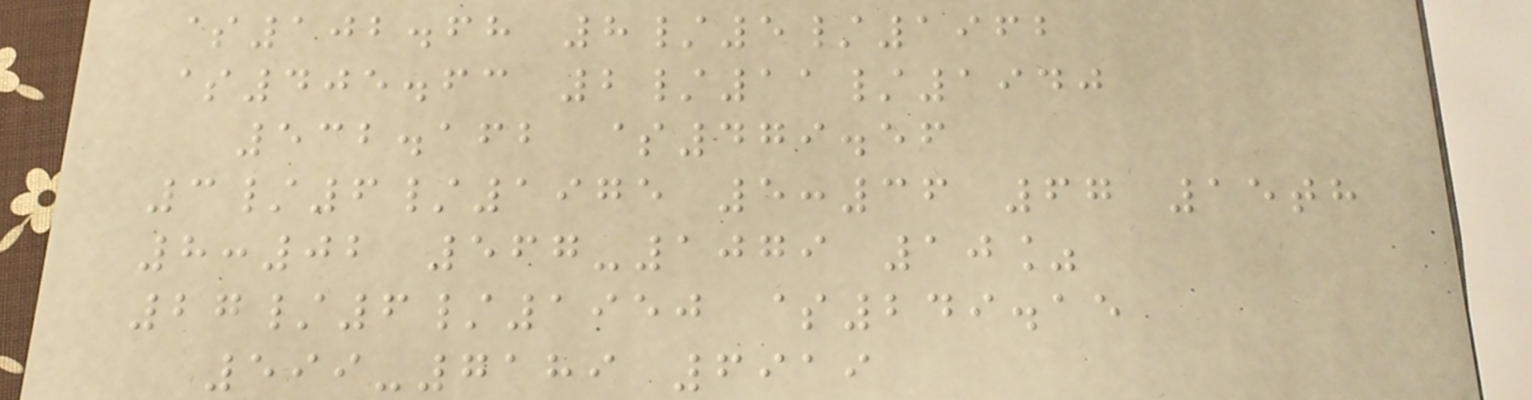$102.68 8/5/1962
$405.63 2/11/1940
532.162 $479.56
3/6/1975 5:36 67 15th
8:02 567-1079 10%
27/6/1950 $249.15
599-7189 6919
